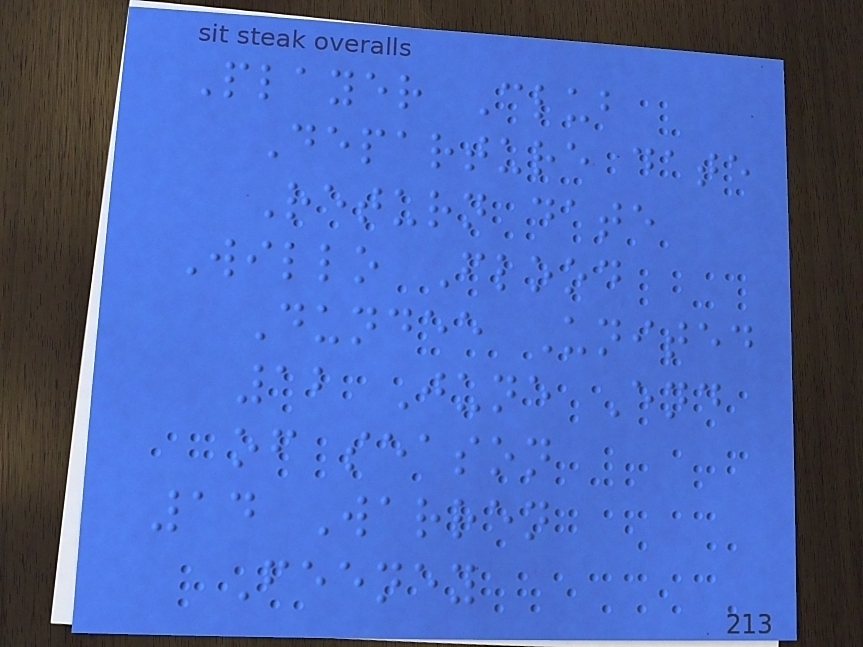Player Club
Departure date
Return date
Willo Flood
Dundee United
12 June End
of season
14 Warren
Feeney
